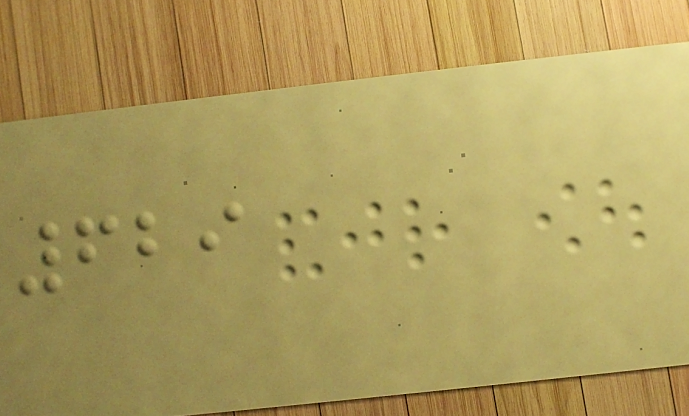629
